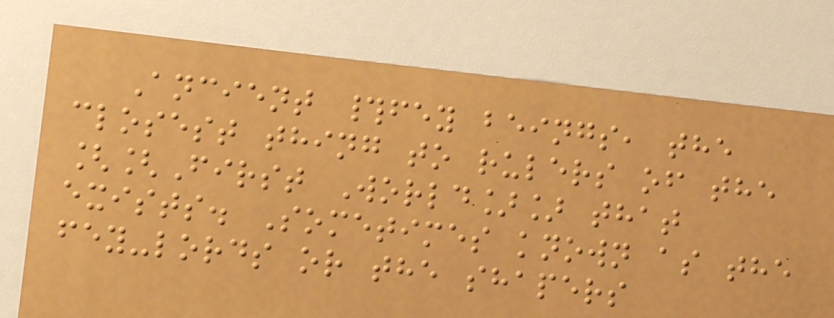Ancient #fey beings, the
closest thing to rulers of the
[[First World]] that
exists. Sometimes known as the
fey-lords or the shapers
